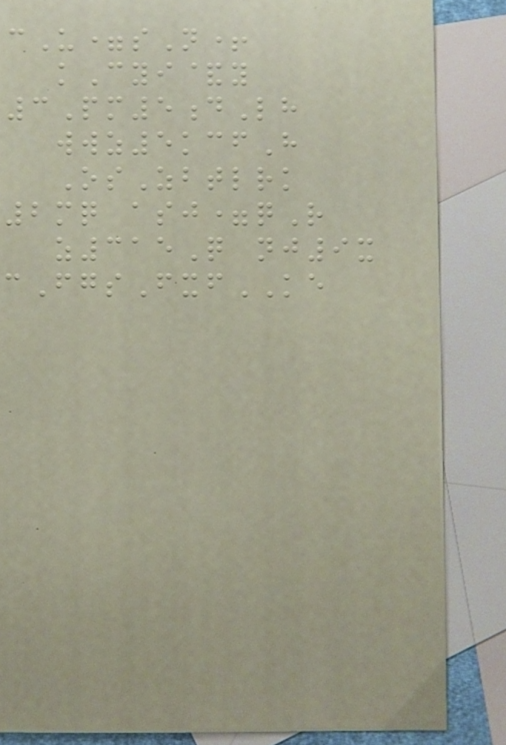cU=sN+
kCyi&y
3Pm5dLh
wwz5kcfH
OsZbtlrk
2mq asj=qR
z315Q nj9x
cFgsFxfKE
